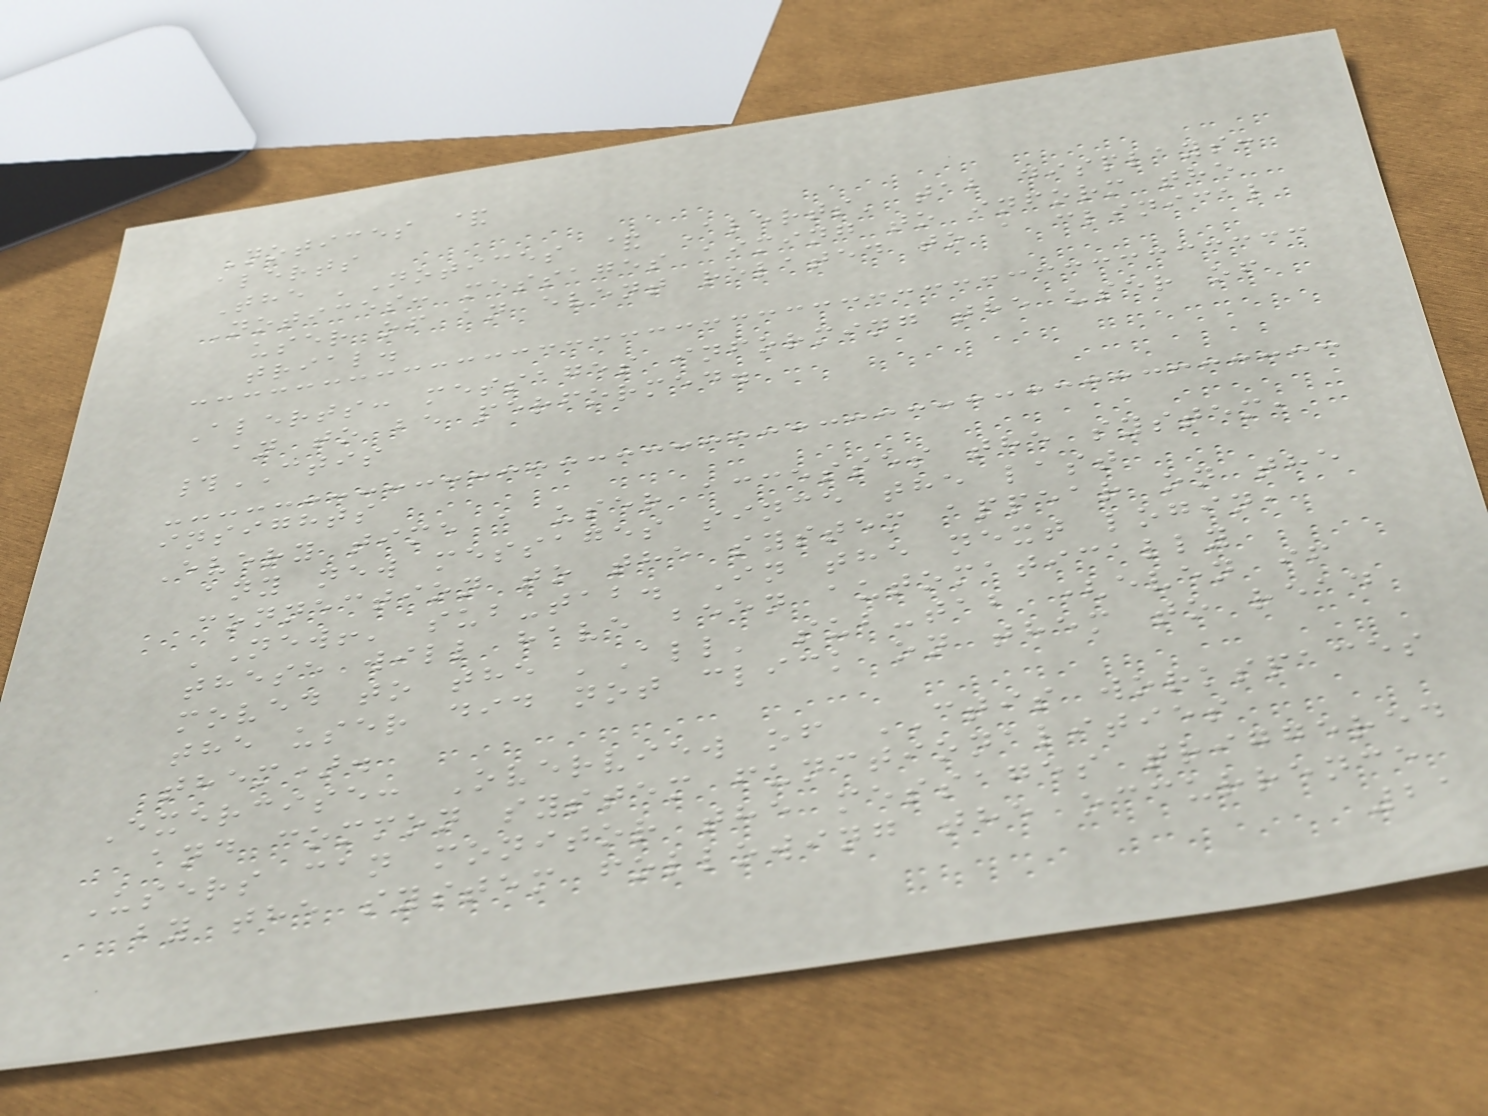Notices &
alerts
The 'Notices & Alerts' tab displays:
Notices: messages aiming to inform the
user of an event related to a clinical
trial.
Alerts: messages informing the user of
an to be performed.
#CTIS
insights
Every time a user accesses the system,
any new messages since the last
connection to the system appear on the
'New!' sub-tab. In the next login,
these will have been automatically
moved to the 'All' sub-tab (even if
the user did not click on them to read
them).
Exercise: Overview of CTIS workspaces
and common system functionalities
Users can monitor the messages triggered
by the system following the occurrence
21
